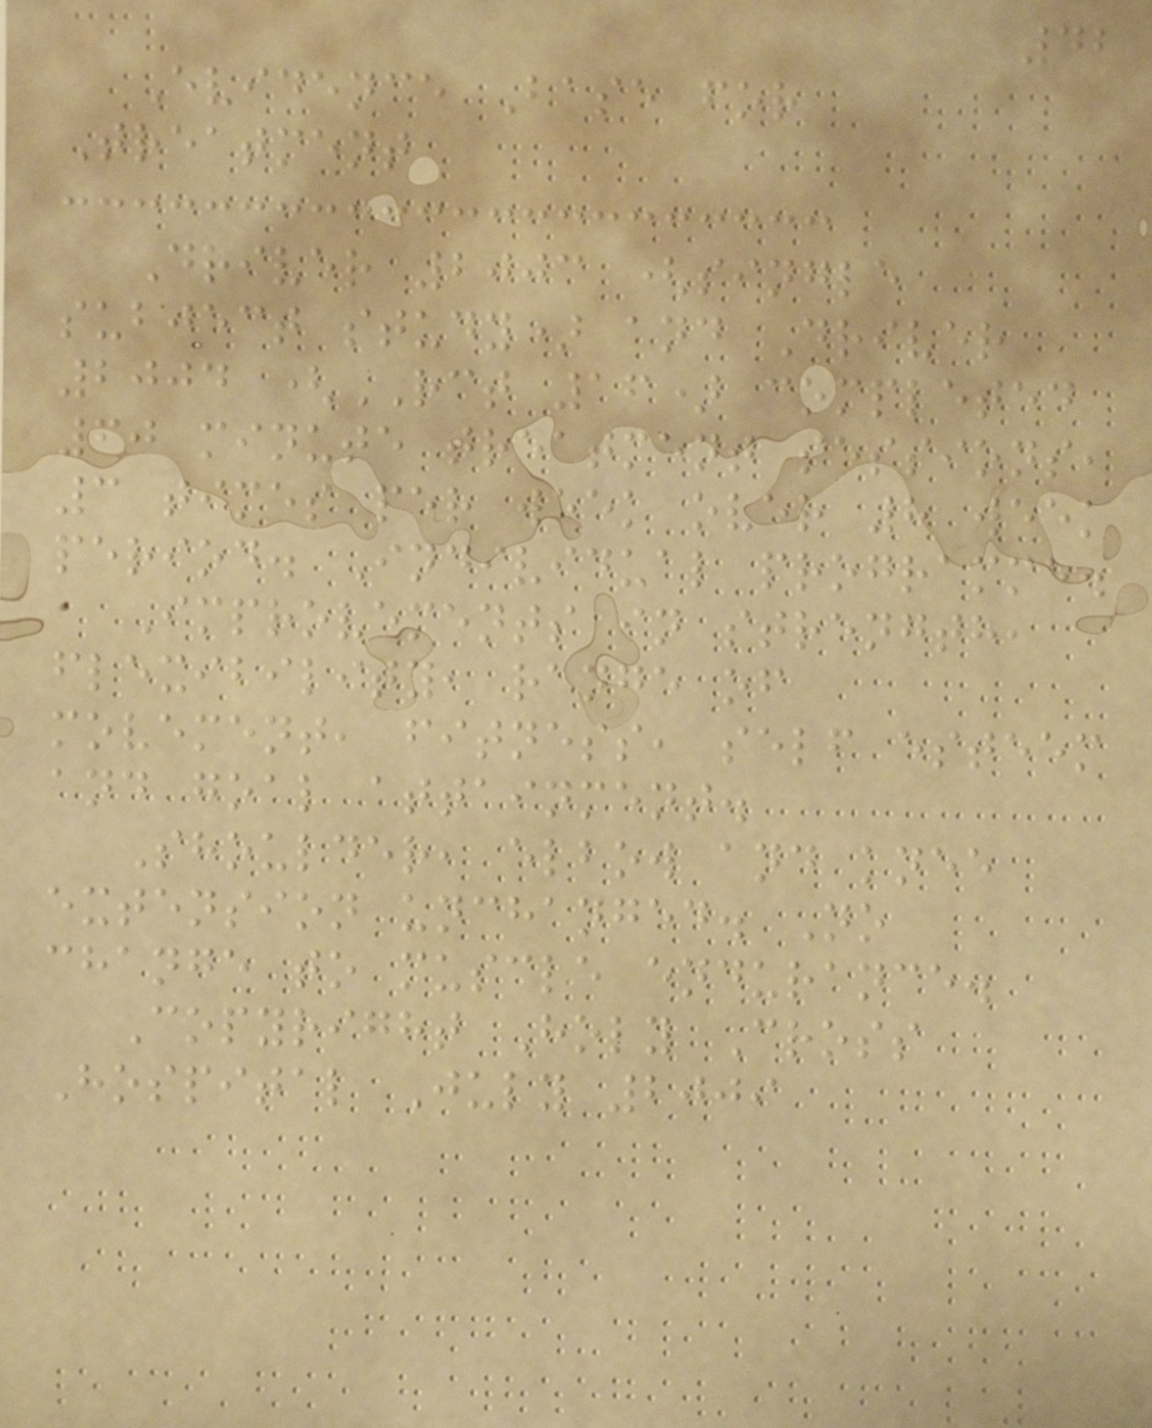42
Evidence Base for
Treatment
Driver 2003 (single
subject study) and Driver
2004 (RCT 16) completed
60 minute treatment sessions,
3 times per week over 8 week
period. Individual programme.
Improvements in strength,
flexibility, range of
movement, fitness, self esteem
and goal attainment.
Shoulder, elbow and knee
extension unchanged. No
change to muscle endurance.
Copyright Holy Cross
Hospital July 2009
